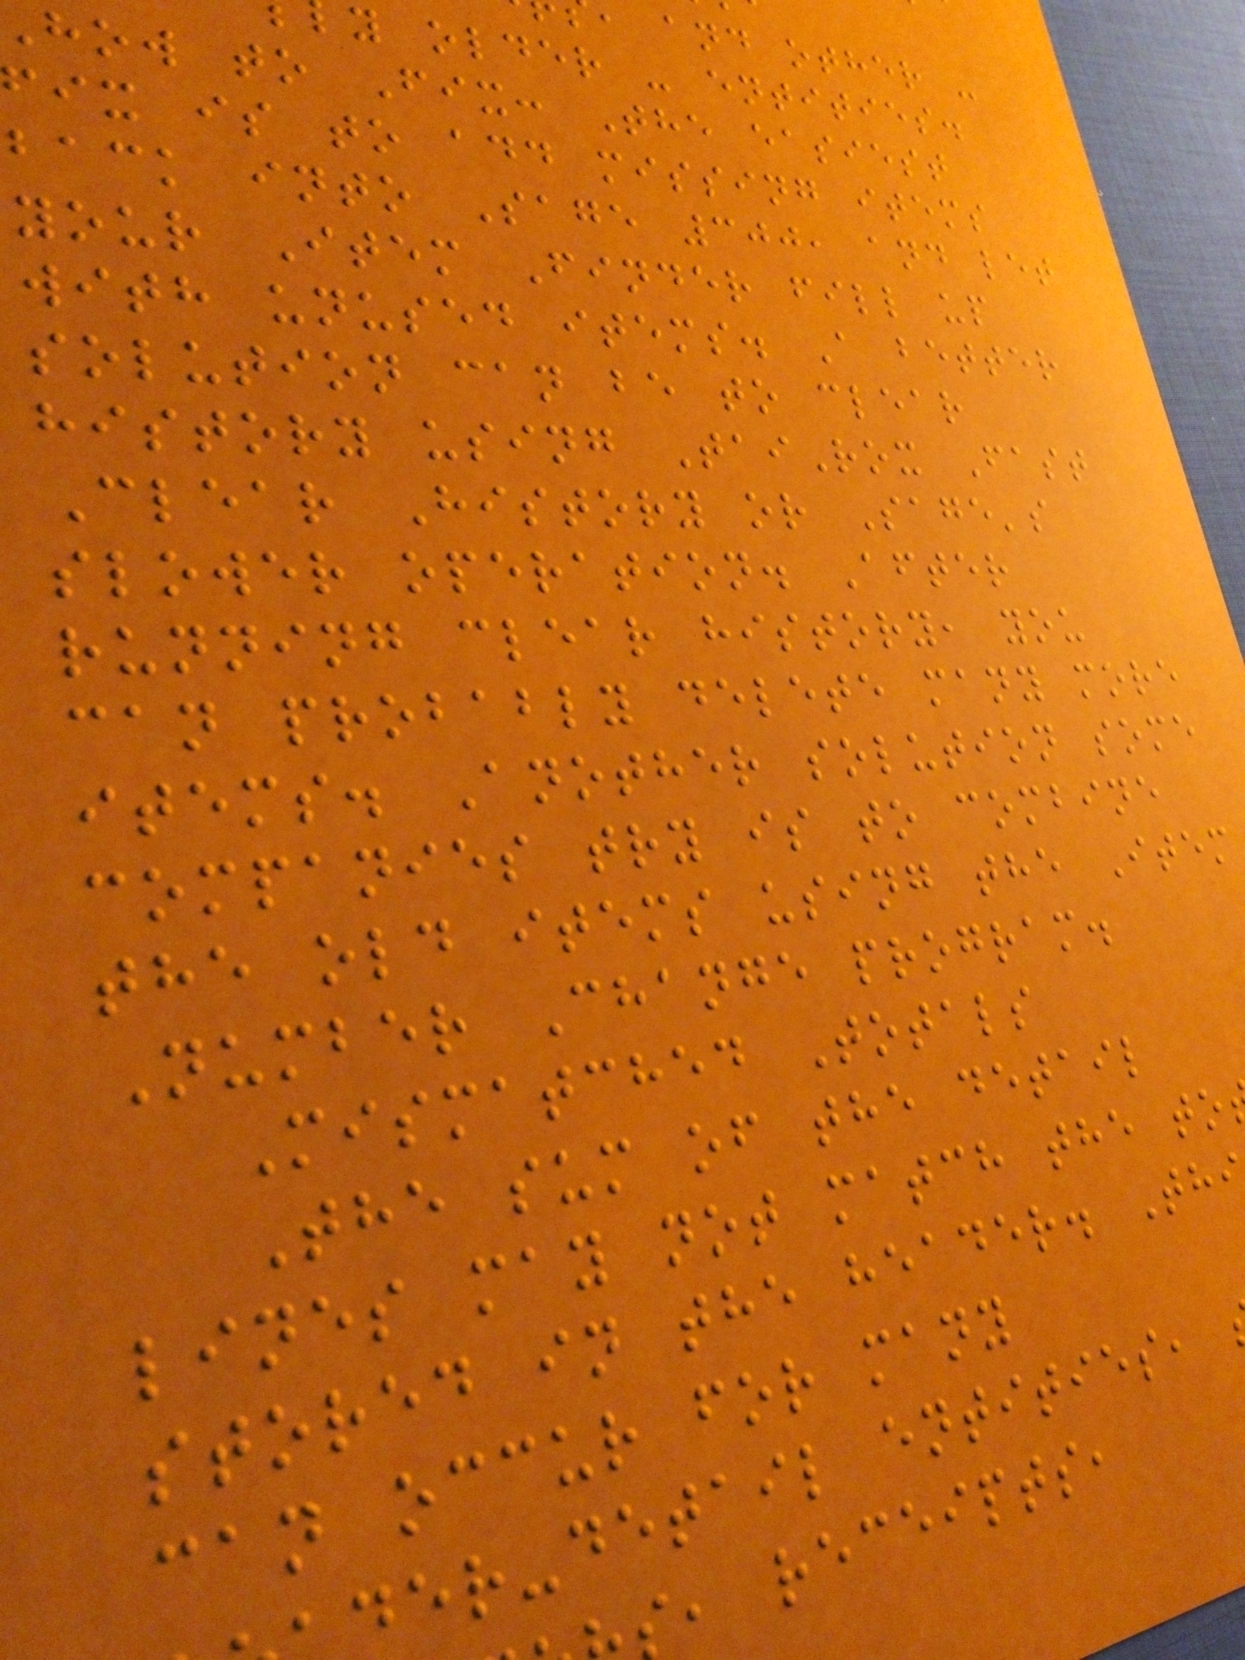, and other -
y older - entities.
how to Fix: The easiest
fix is to add missing items
back into Sage 300, and let
your Item Finder fill up
with unused items. A better
solution can be to clear
history using TaiRox Fast
Clear History or Sage's
slower operation. After
running clear history, you
can probably delete many more
items. Another solution some
companies try is to combine
the old items using the Item
Number Change program.
Mismatched Totals
The sum of the detail
lines may not match the to
stored in the header. Th
can occur for many
der-detail entities,
, receipts,
